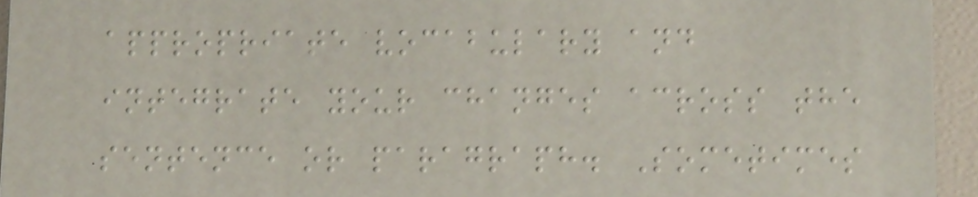appropriate vocabulary and
integrate your changes across the
sentence or paragraph. Sometimes
